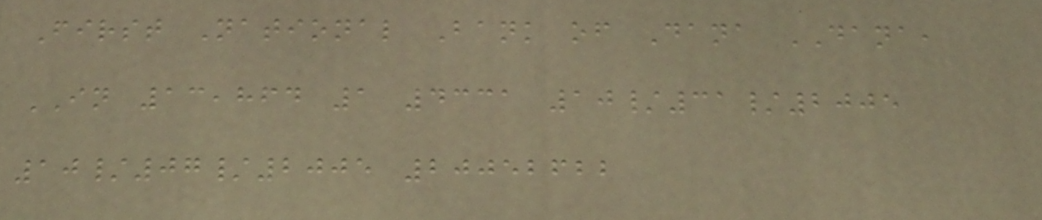First National Bank of Dana DANA,
IN 13,864 1 4331 10/31/2005
10/07/2005 20052622
